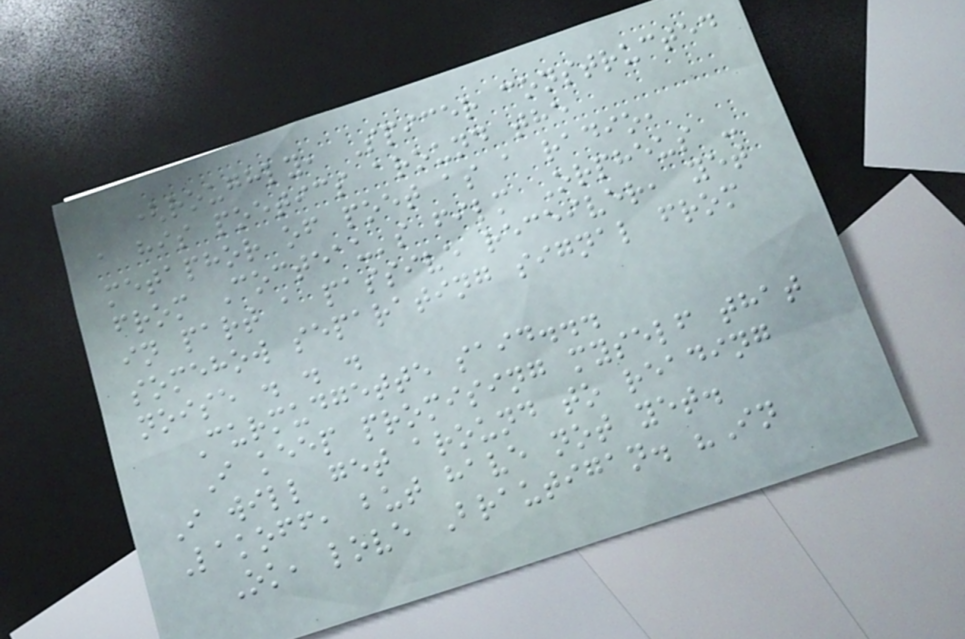(roughly, Spicer constructed
a his poetics around the
metaphor of poet as a radio,
from Cocteau's film Orpheus -
in part a passive receiver, yet
somehow separating signal from
noise . . .
Curmudgette said...
I keep promising myself that
I will get around to reading
Lakoff, but have not yet.
Ok, love Brautigan. "In
